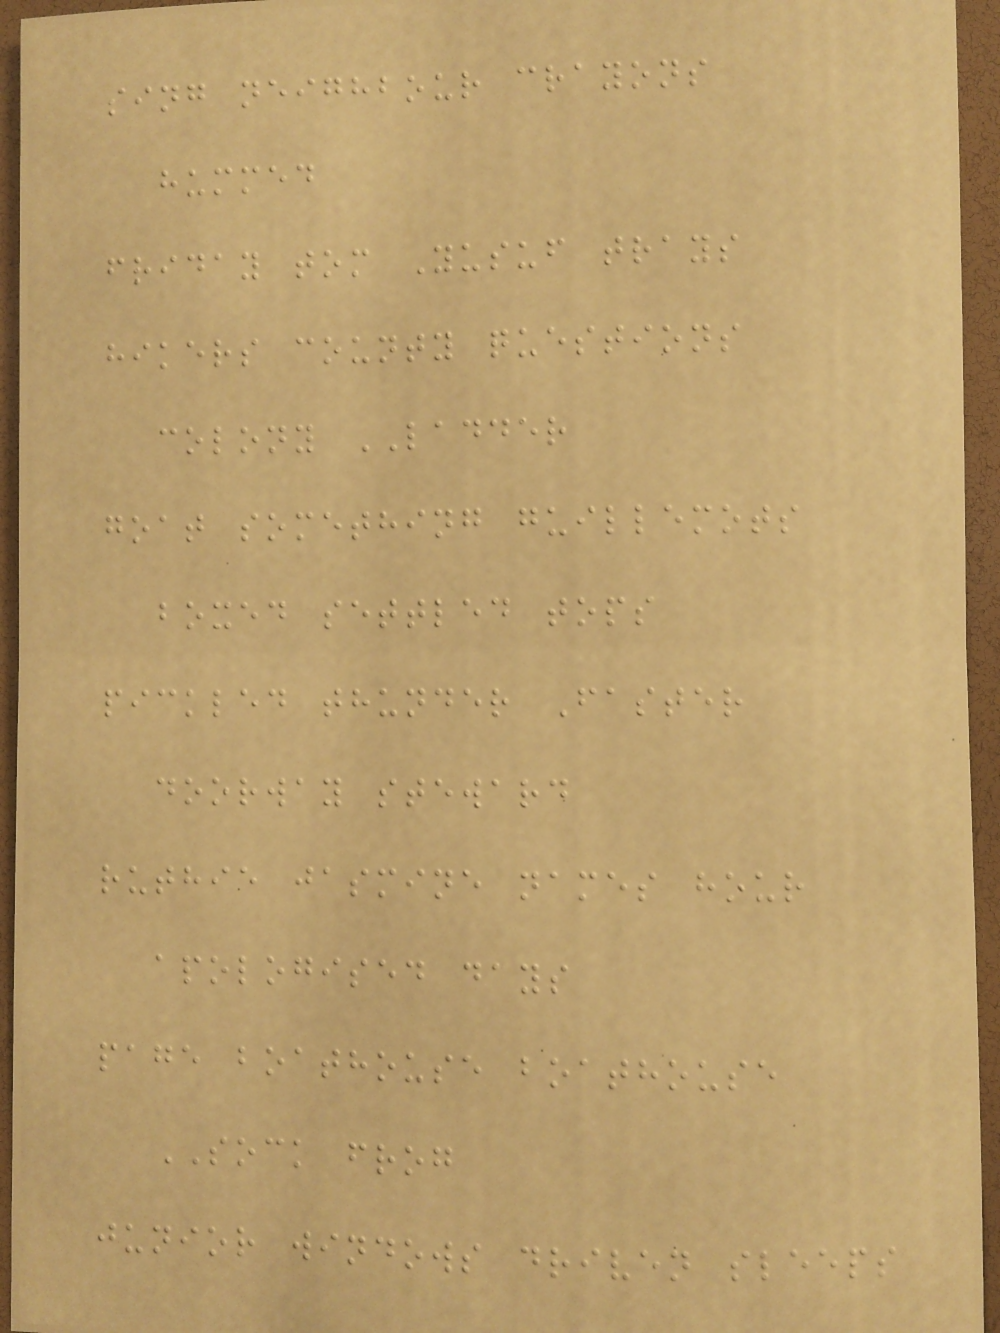sing neighbour crayons
hummed
friday tom Yusuf trays
hikers county questions
colony LADDER
goat something guillemots
boxed settled tops
pickled thunder Faster
doorway steward
ruthie jasmine names hour
apologised days
page boathouse boathouse
SOCK frog
junior windows driven sleeps
